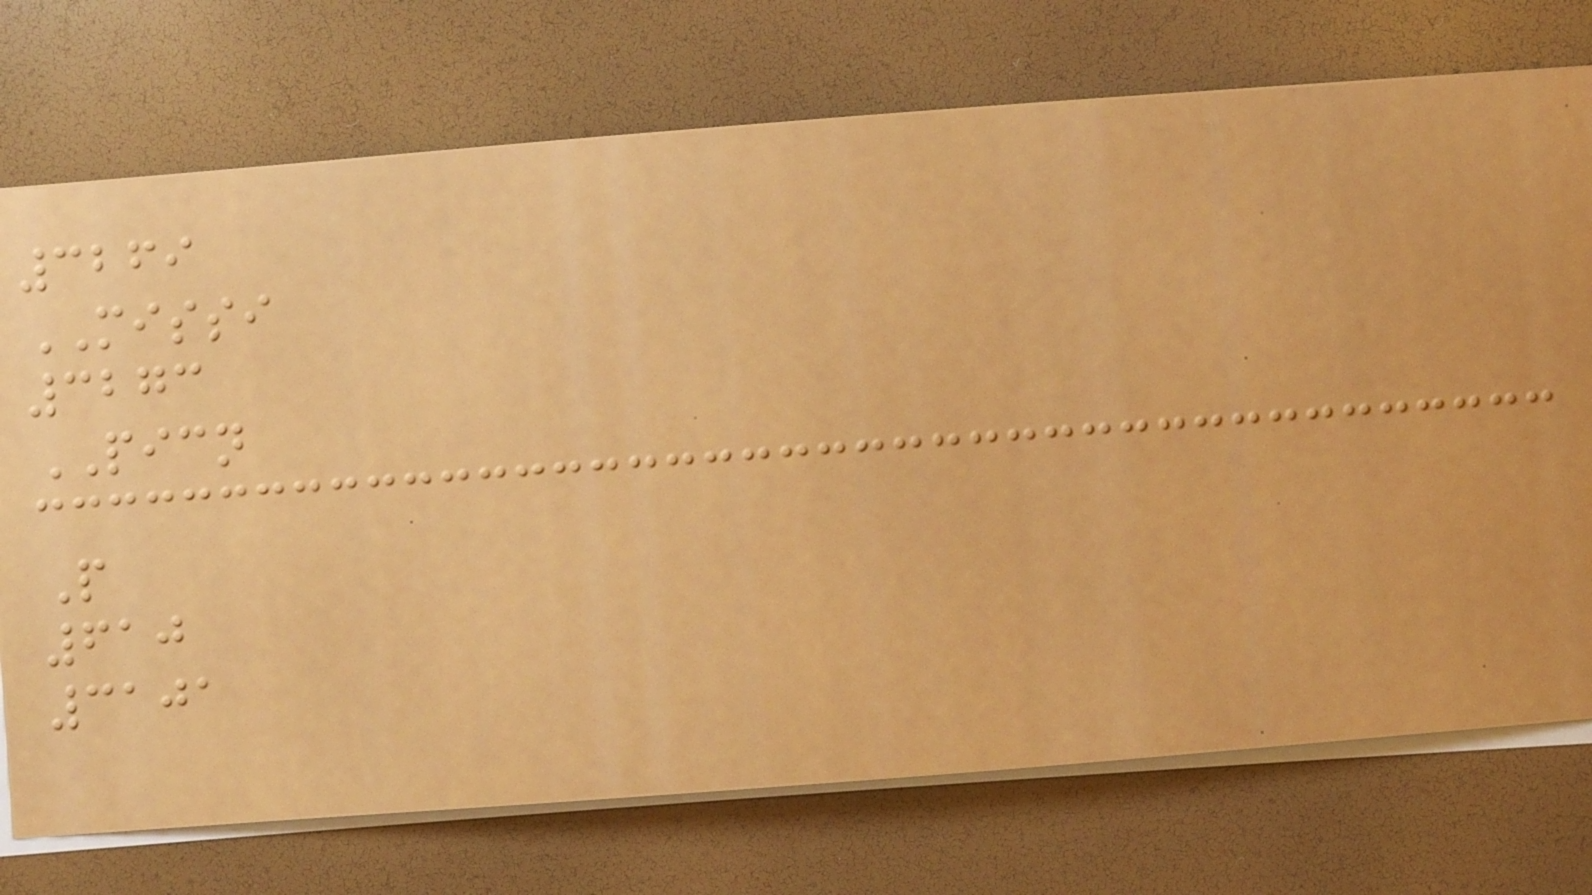3269
MISSI
3273
PICN
P
610
3101
